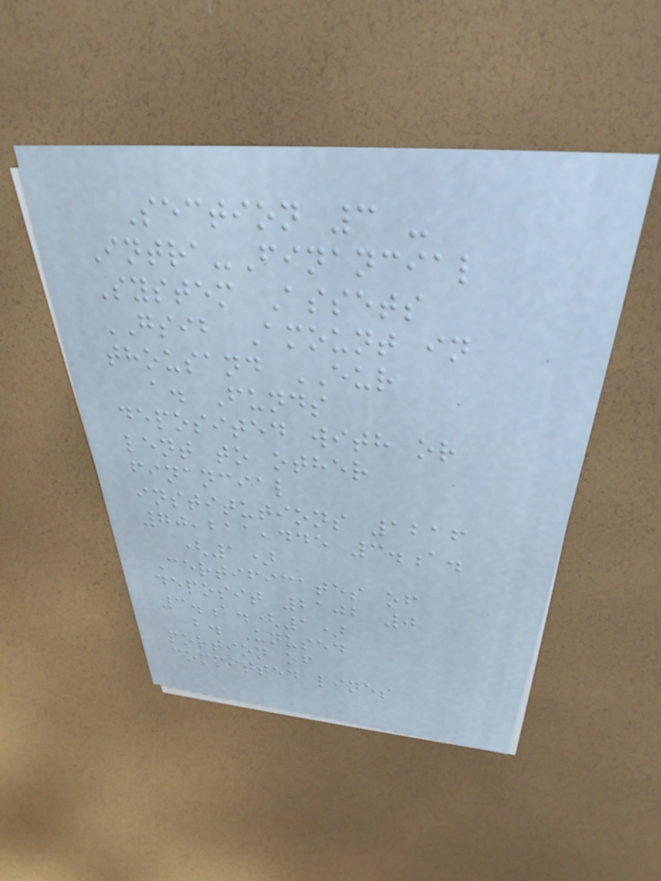Section 3 -
Intra-Financial
System Assets
GSIB Amount in
thousand EUR
a. Funds
deposited with or
lent to other
financial
institutions 1216
70,211,445 3.a.
(1)
Certificates of
deposit 2102 0
3.a.(1)
b. Unused
portion of
committed lines
